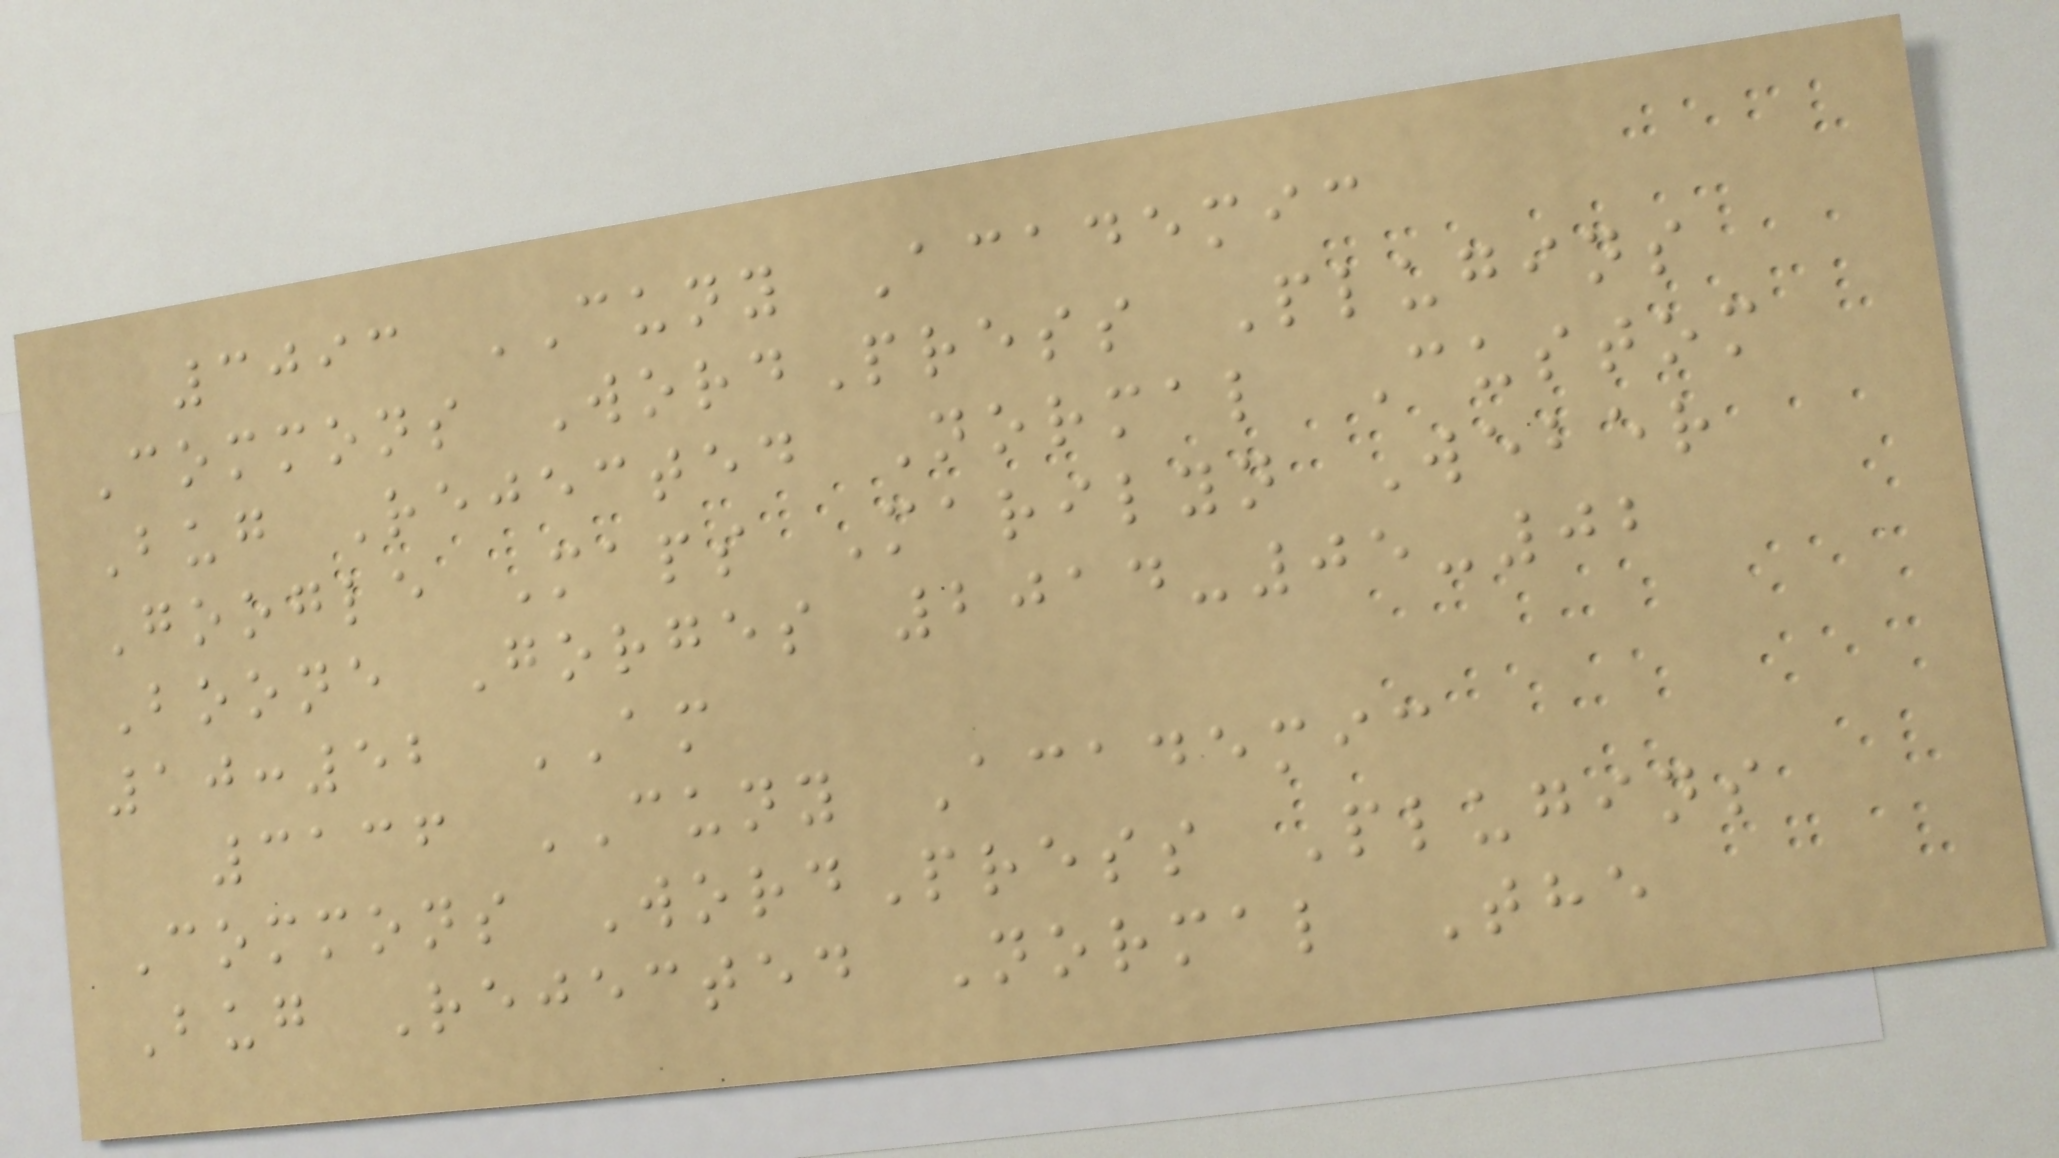3093 CUNY Academic
Commons WordPress Plugins
Bug Rejected Normal Custom
Google Maps Marilyn Weber
Boone Gorges 2014-05-02
10:52 AM
3136 CUNY Academic
Commons WordPress Plugins
Bug Rejected Normal The
